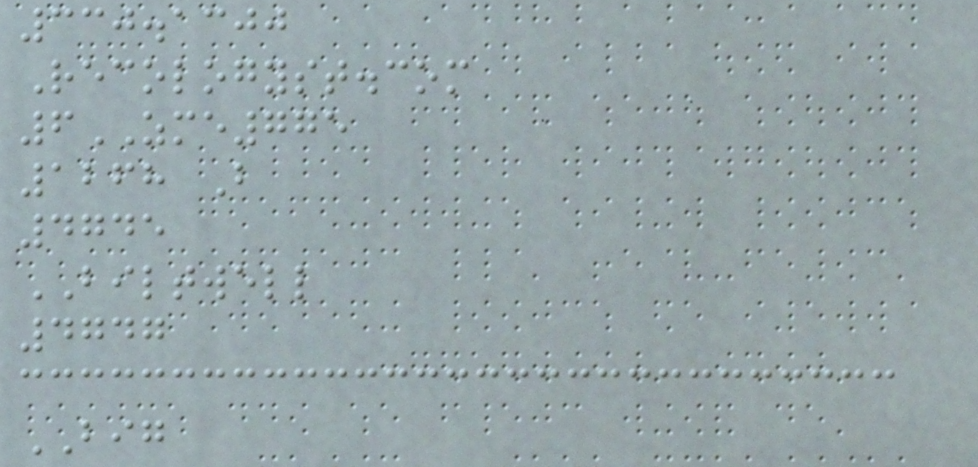330.1300
Recologyst.com
6ZME775
1268 B
4745
BILTWELL
4747
BIG
